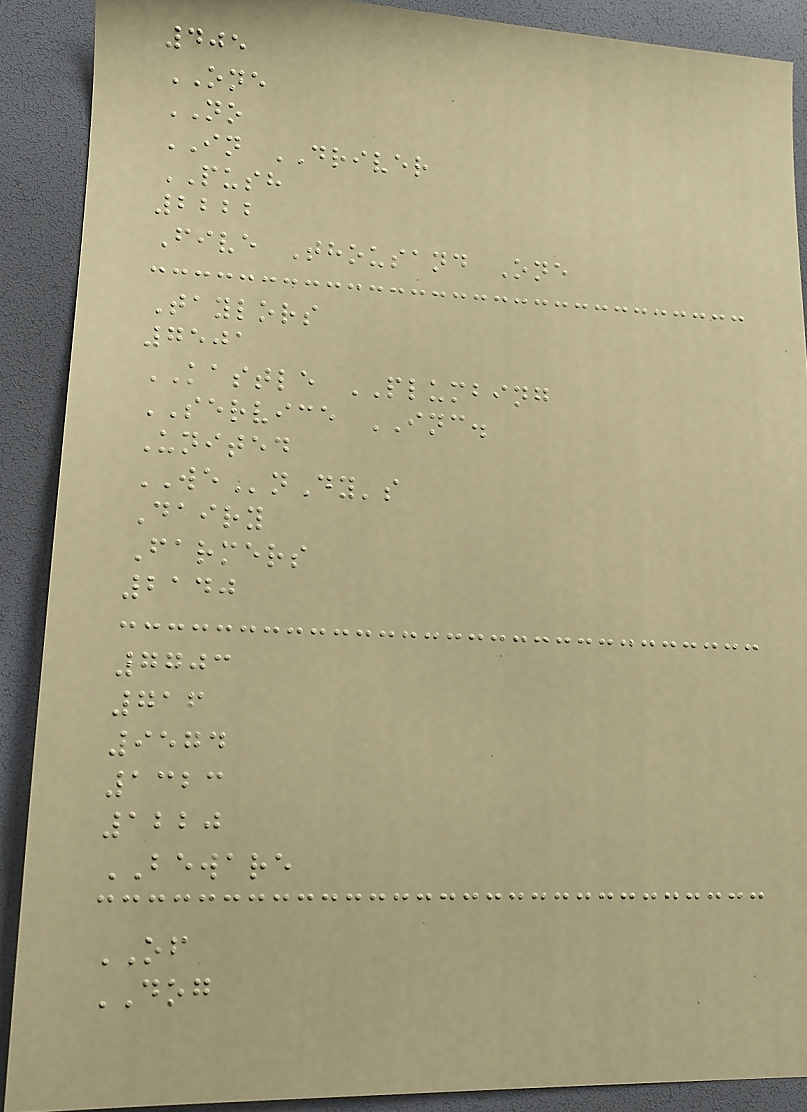405
ONE
NO
IN DRIVER
PUSH
2222
Five Thousand One
Taylors
7501
KASTLE PLUMBING
SERVICE INC.
United
WEnDy's
Dairy
Farmers
2140
7703
716
9574
1323
1220
BEWARE
OF
DOG
